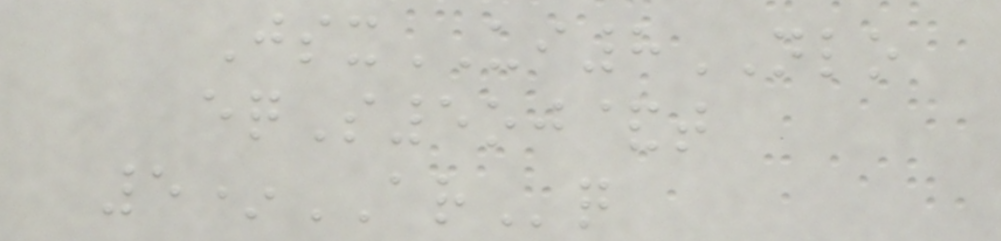JsxUI8NLO
eqS5oj&t
5*ARq
